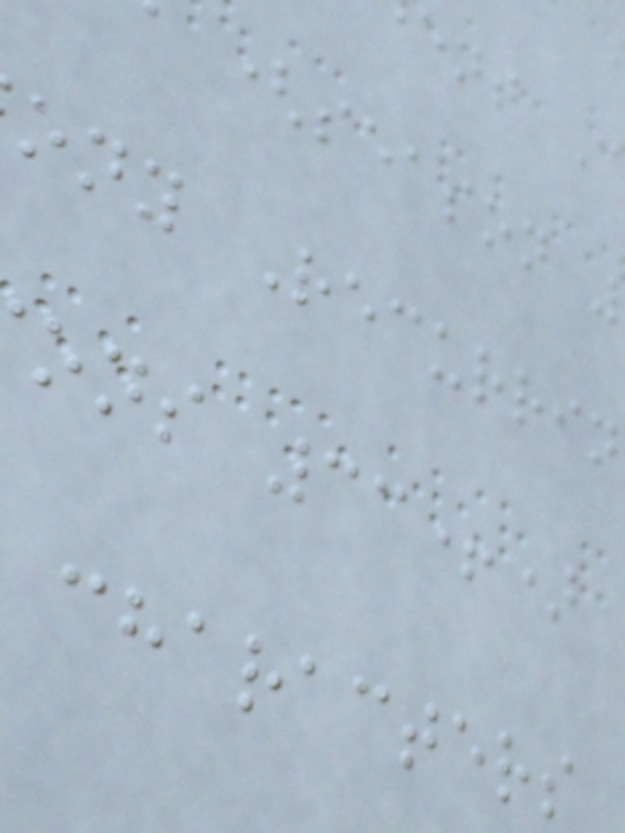(season
ony Recurrin
ons 33+)
characters
